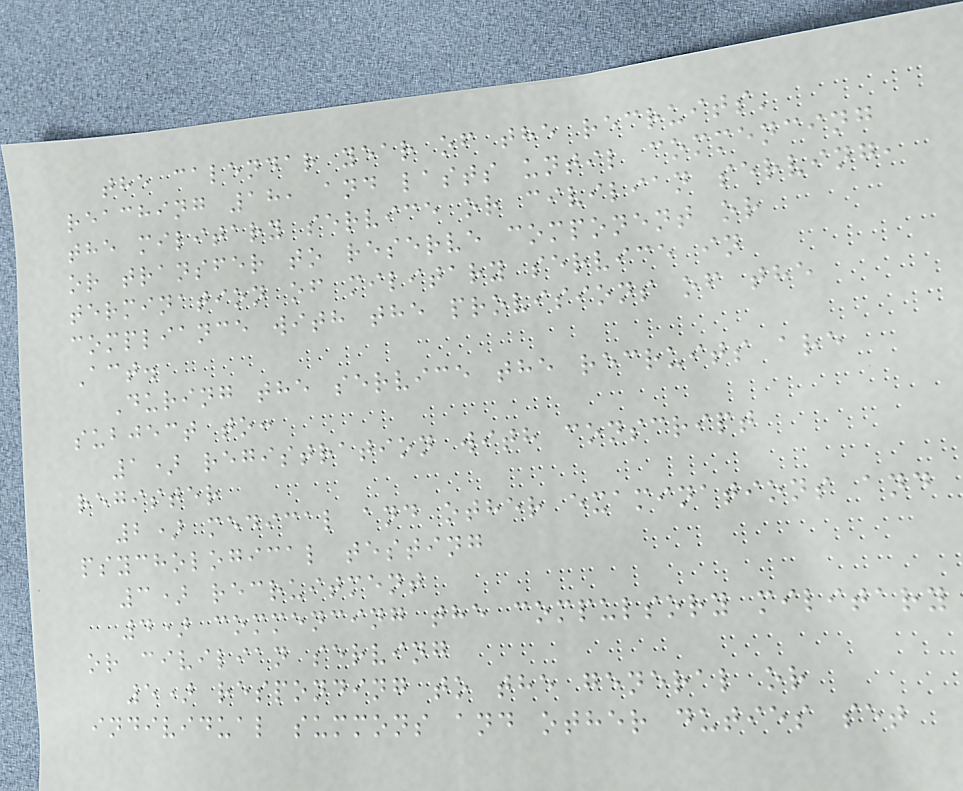the calendar year of the recruits'
reaching 18, and lasts until commencing
the military service or civilian serving,
or transfer to reserve component or
termination of military service in
compliance with the provisions of the
Act.
During the service the recruits are
subject to:
1) registration with conscript
register
2) medical and other examinations and
psychological testing
3) recruitment
4) commencing the compulsory military
or civilian serving
5) responding to the general or
individual summons and other duties set
